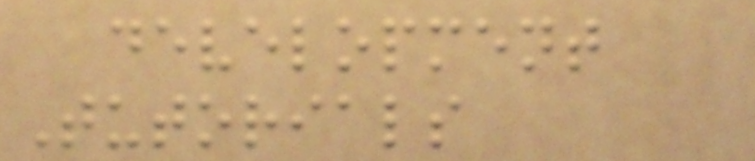development
Tutorials
